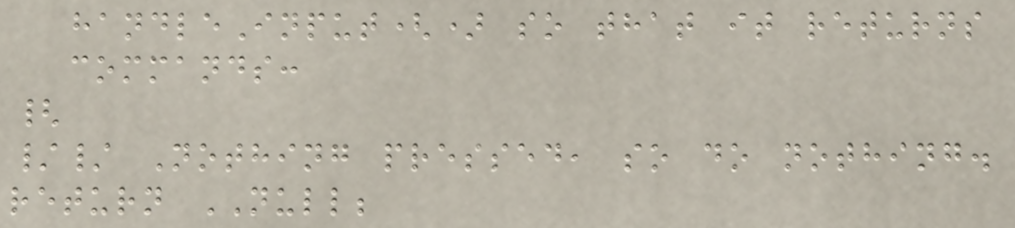handleInput() so that it returns
commands:
{
// Nothing pressed, so do nothing.
return NULL;
